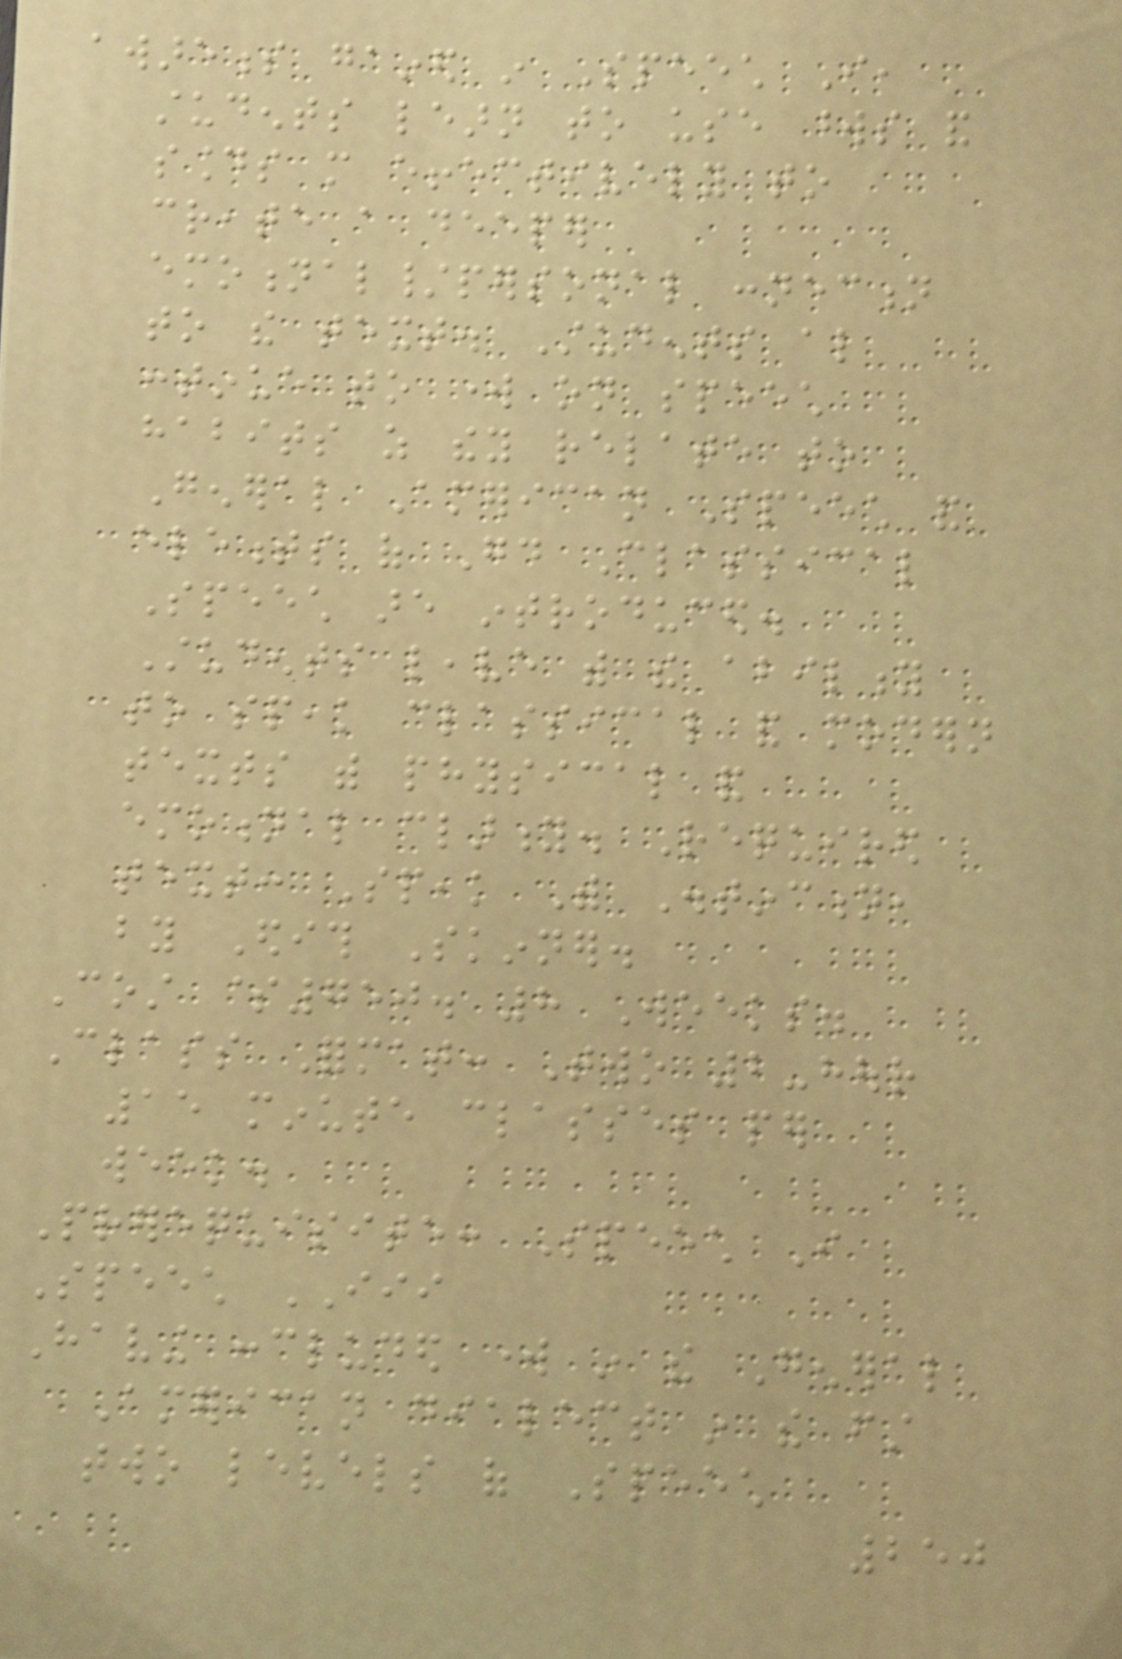awareness gained in Speech I,
students learn to use words and
sounds more effectively to
create a deeper
emotional/personal connection
to the text. Students also
continue to work on speech
habits as they relate to
General American Speech and
elements of Good Classical
Speech are introduced.
Students leave with the ability
to speak classical and modern
texts with physical and
emotional clarity. Required
text: Speak With Distinction,
by Edith Skinner.
Cost $750. 8 Weeks.
Class Format: Two 2-hour
15 minute classes per
week.
Prerequisite: Speech I
Speech III
Having concluded work in the General
American dialect in the first
two levels of Speech
250
